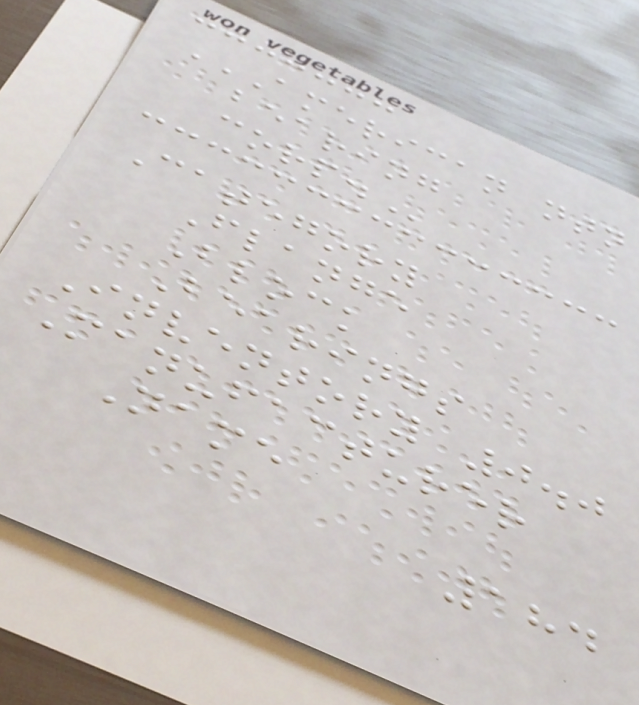AMERICAN NTN
BEARING
CORP.
Category
Flange
Block
Bearings
Inventory 0.0
Manufacturer
Name
184
